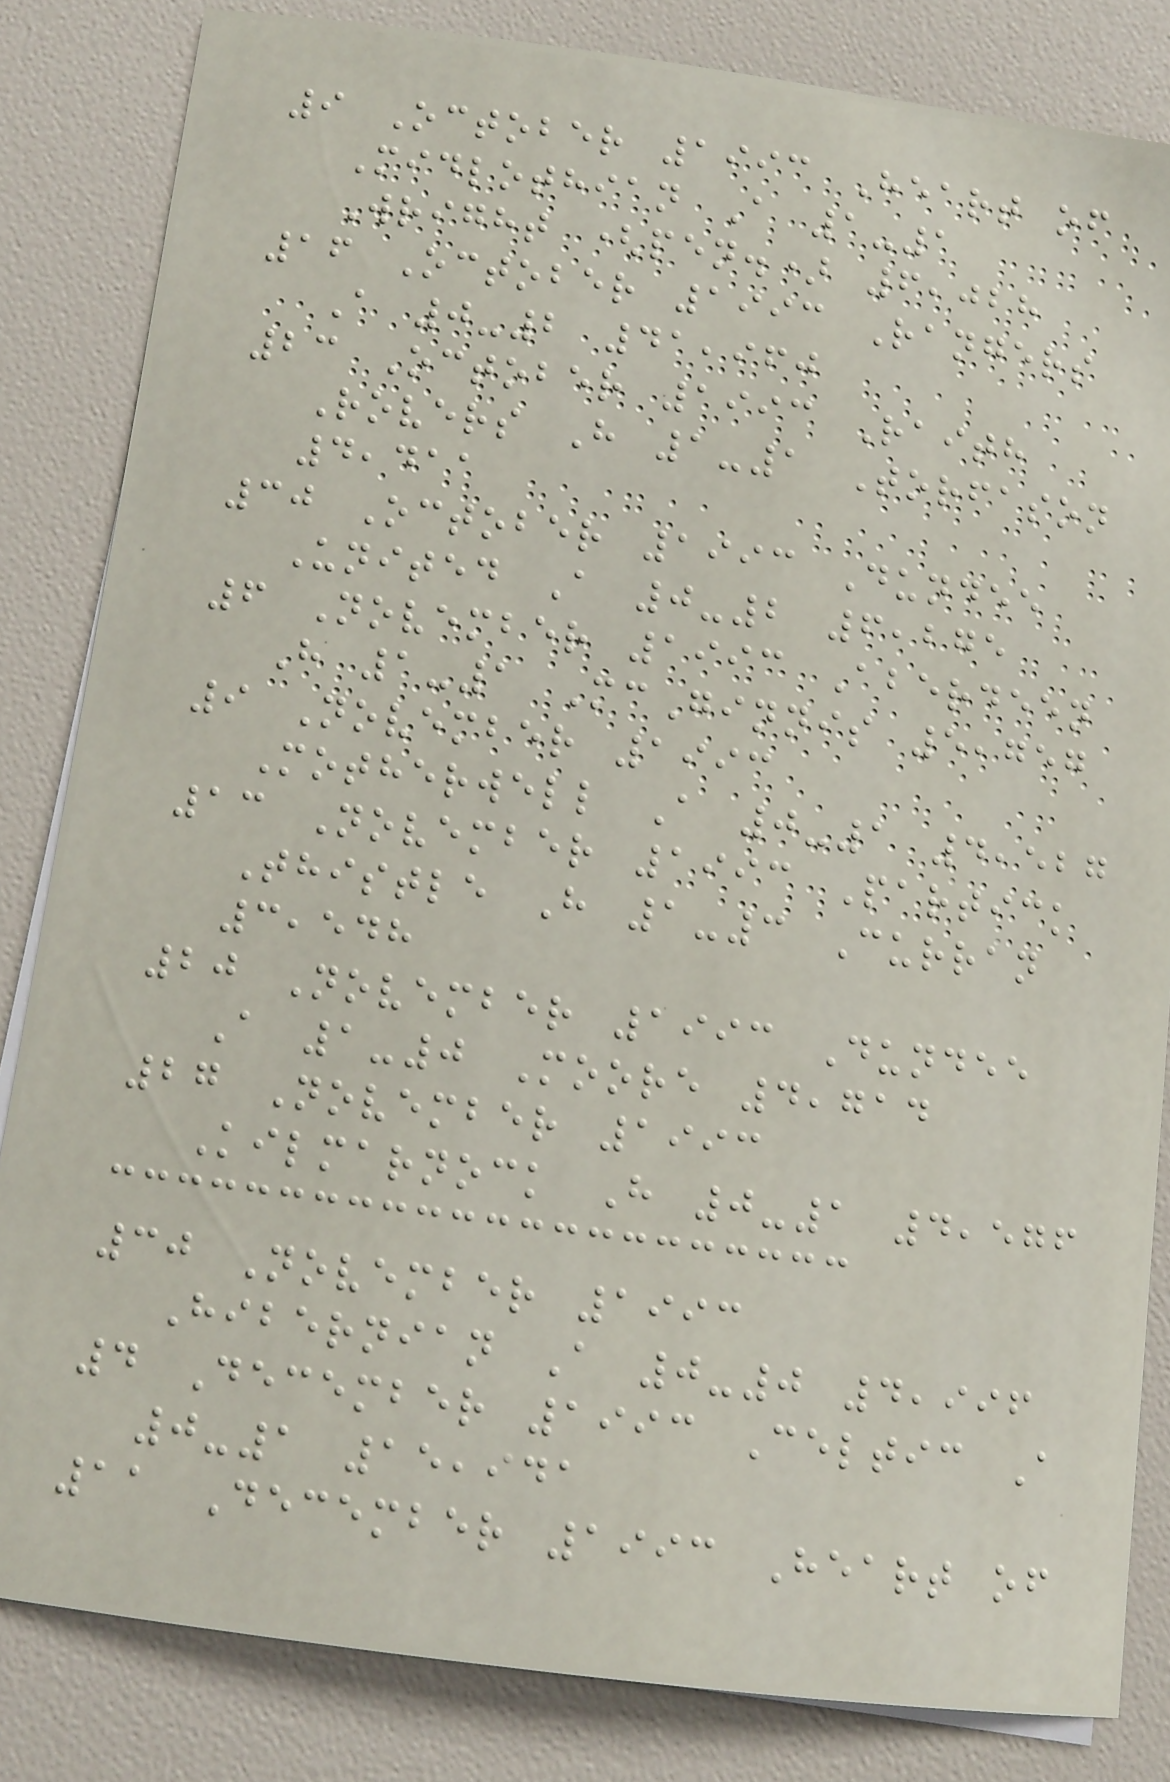9 October 1993 Heart of
Midlothian A 1-1
Wright (pen.) 6,028
16 October 1993 Rangers
A 0-2 41,960
23 October 1993 Raith
Rovers H 1-1 Torfason
4,411
30 October 1993 Dundee
United A 0-2 6,275
6 November 1993 Aberdeen
H 1-1 McGinnis 5,757
9 November 1993
Motherwell A 0-1 4,527
13 November 1993 Partick
Thistle H 1-3 Curran
3,548
20 November 1993 Dundee
A 1-0 Moore 4,714
27 November 1993
Kilmarnock H 0-1 4,576
30 November 1993
Hibernian A 0-0 4,996
4 December 1993 Celtic A
0-1 15,941
11 December 1993 Heart of
